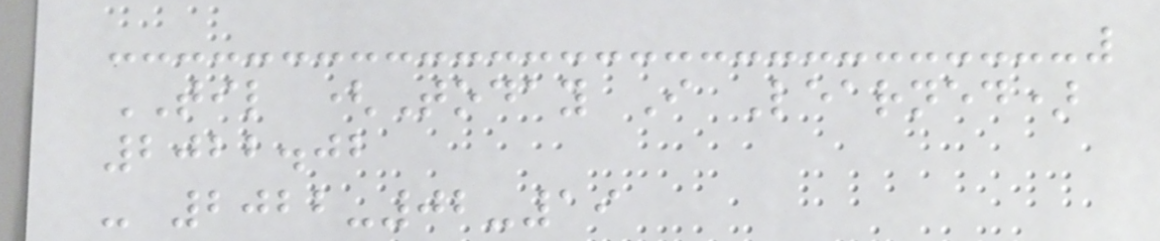TIL (Today I Learned)
2022.02
- 2022-02-19
